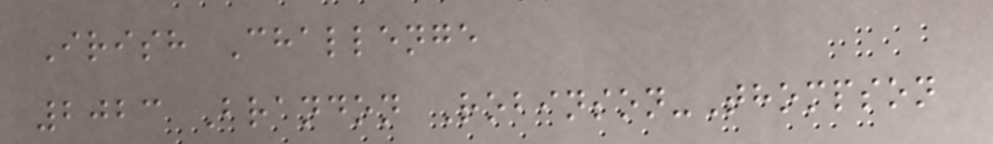Irish Challenge
2023 Brandon Robinson-Thompson
